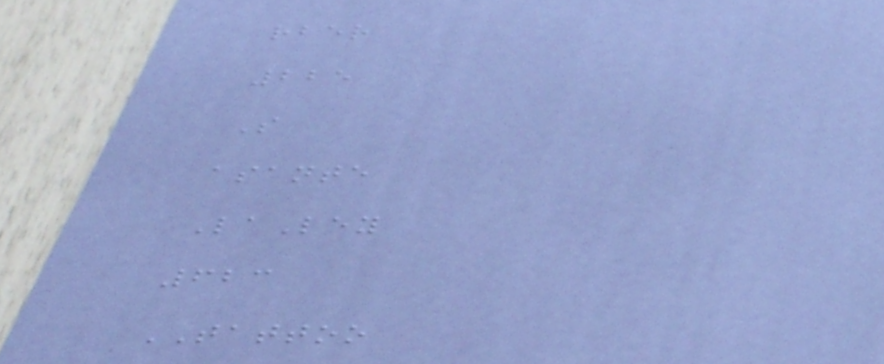rber
225
S
asante
LaLey
623
TATTOO
